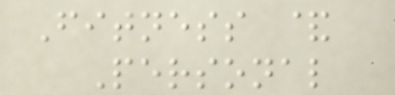Fitness &
Personal
